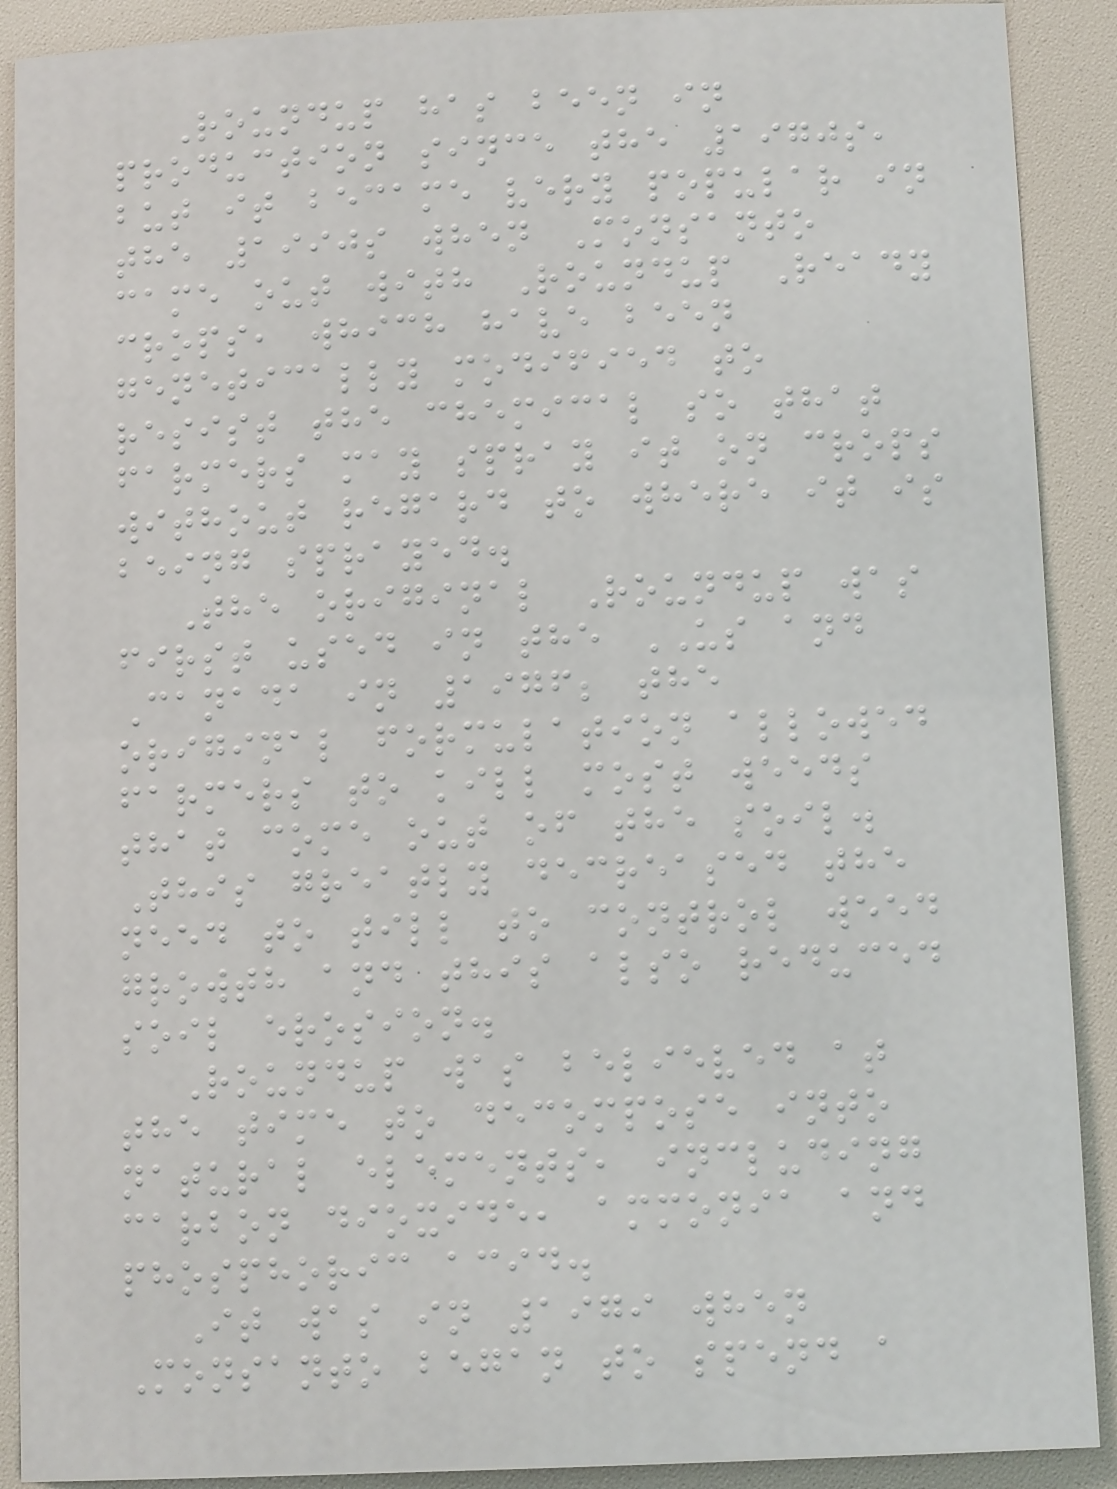Roundup has been in
production since the 1970s,
but it became very popular in
the 1990s when Monsanto
came out with Roundup Ready
crops, which have been
genetically modified to
resist the chemical so that
farmers may spray it on crops
without regard to where it is
being sprayed.
The original Roundup was
first used in the US and
Canada in 1976; the
original formulation allowed
farmers to kill most weeds
that come out of the soil.
This greatly decreased the
need to till to control weed
growth and this also reduced
soil erosion.
Roundup was believed at
the time to decompose into
natural elements, including
carbon dioxide, ammonia and
phosphoric acid.
It was in 1979 when
Monsanto began to spend a
